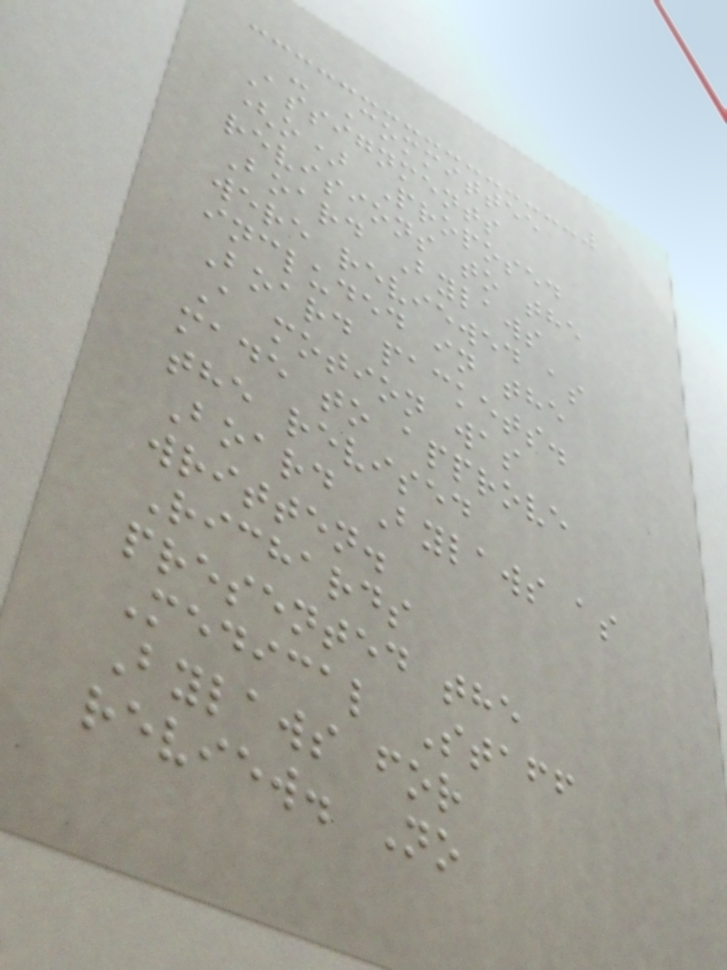- Committee
Assignments
(o) Proposed
revisions to the
Board Bylaws
were reviewed as
included in the
Board packets.
A motion was
made to approve
the revised
Board Bylaws as
written.
Richards
presented the
Medical Staff
Bylaws for
review. No
